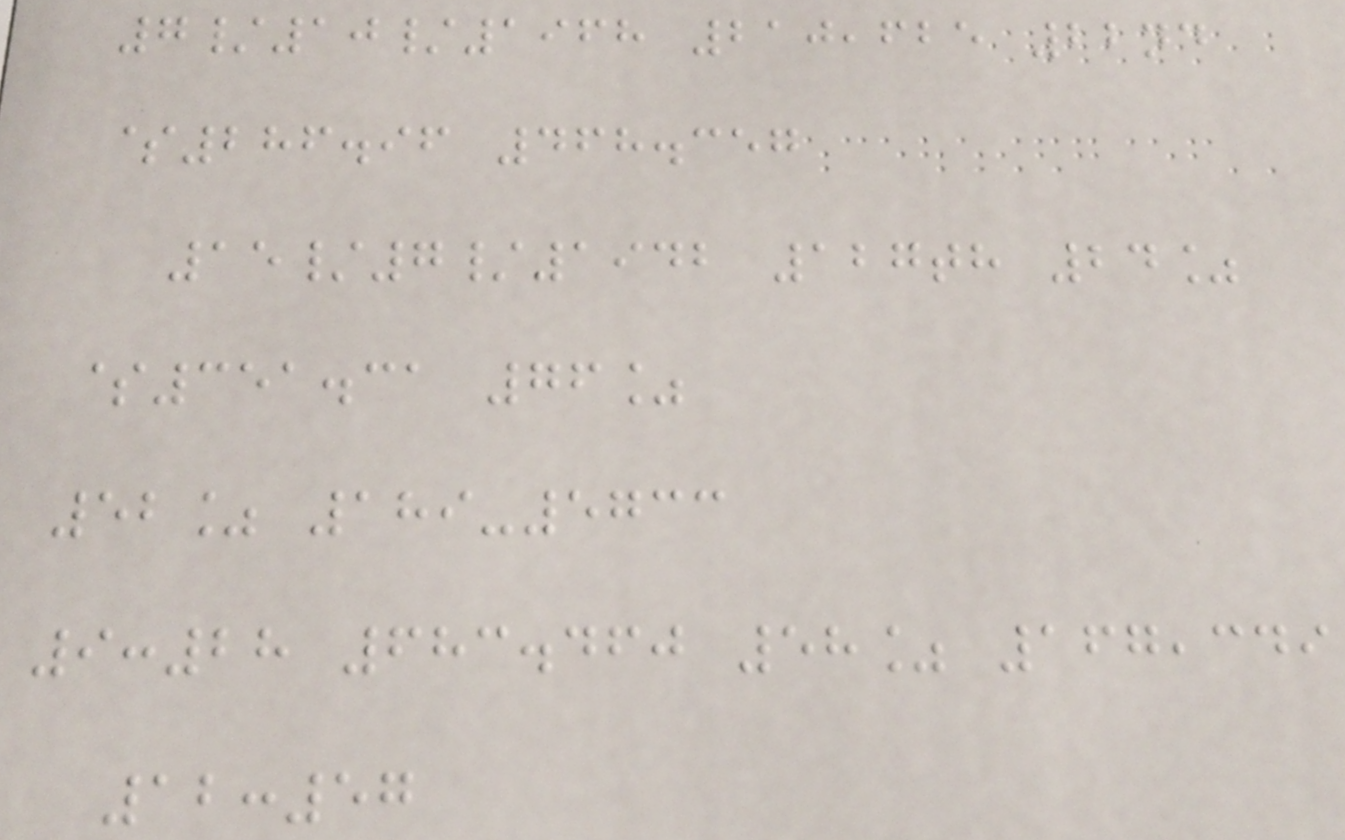7/10/1968 210,625 22nd
$286.96 468.357
15/7/1942 127th 24%
$351.31 76%
52% 189-5733
9:28 683.460 58% 167,349
12:57
